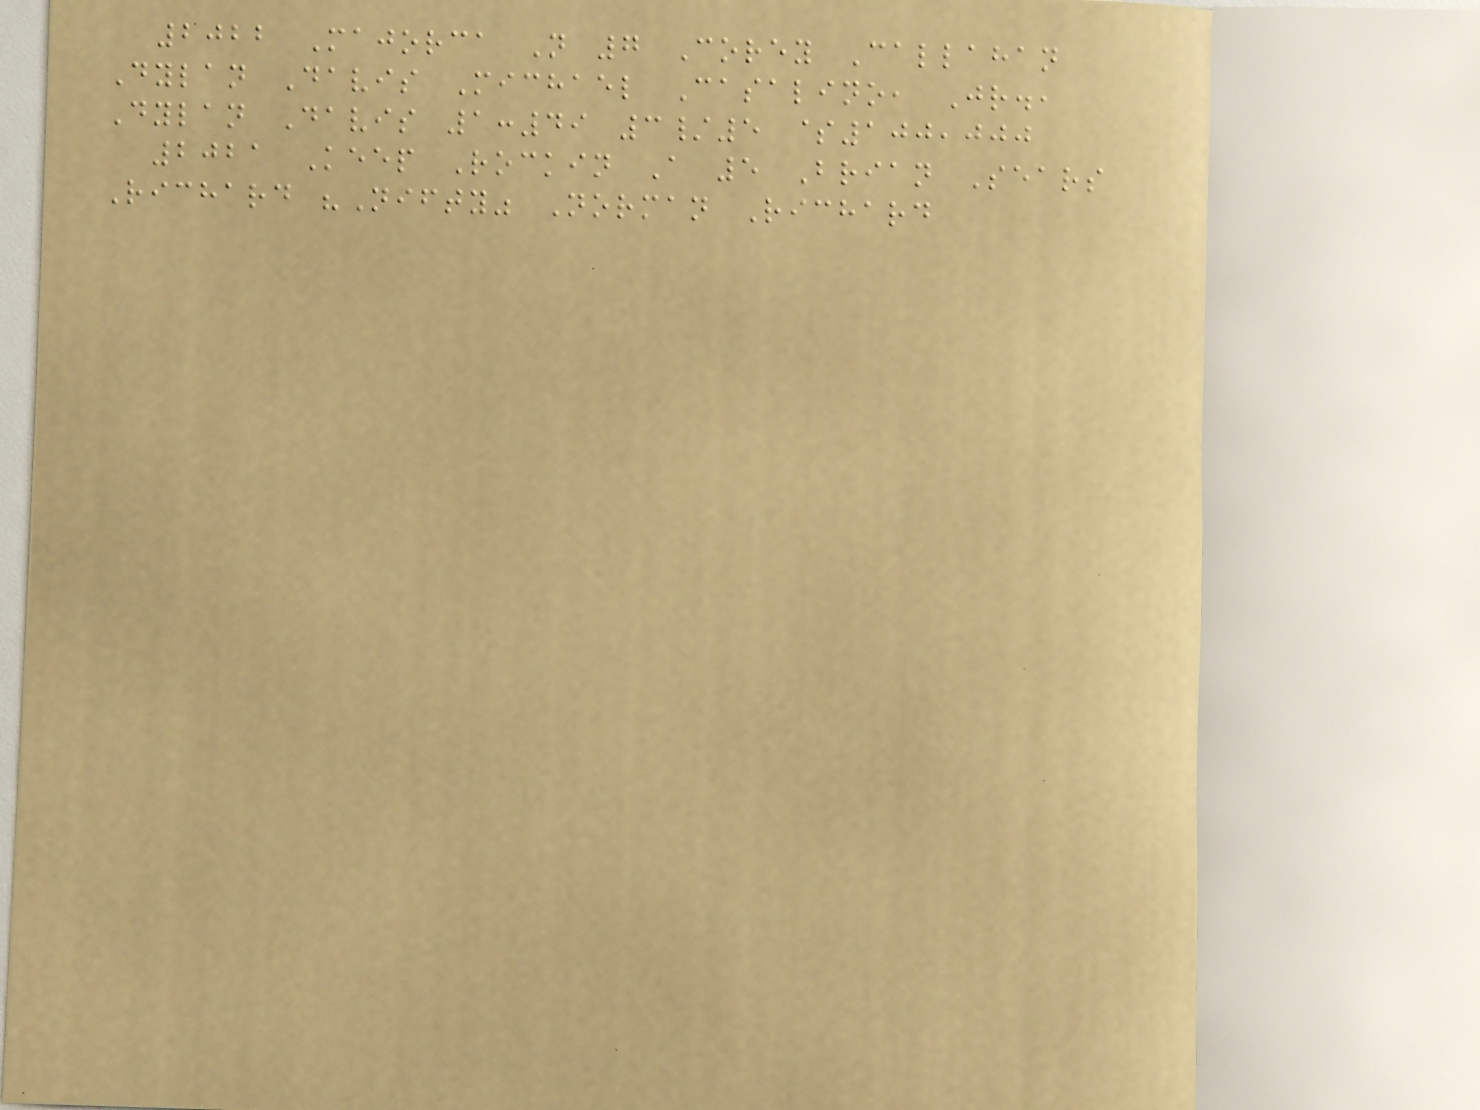2022 Majorca N 7 Corey Callahan
Dylan Davis Michael Casalino, Jr.,
Dylan Davis 1:49 3/5 $100,000
2021 Keep Rockin A 5 Brian Sears
Richard "Nifty" Norman Richard
